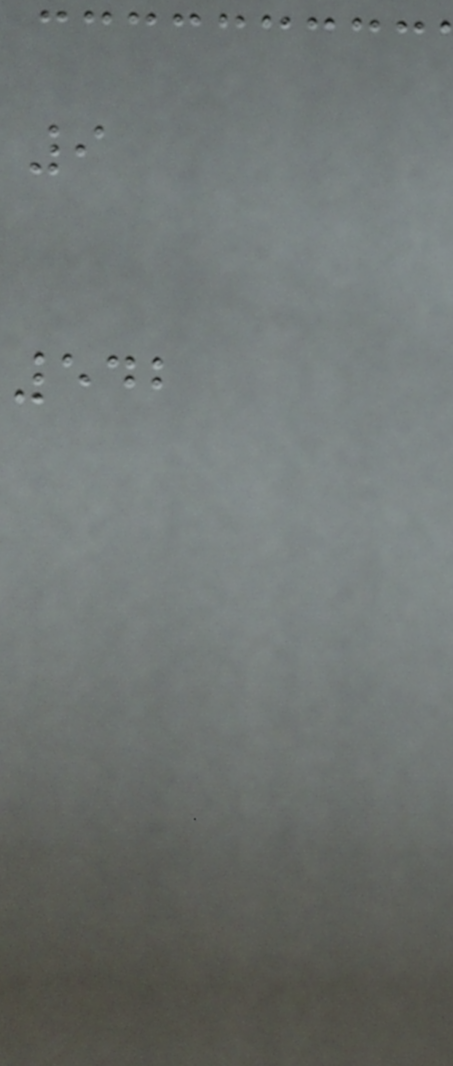9
542
